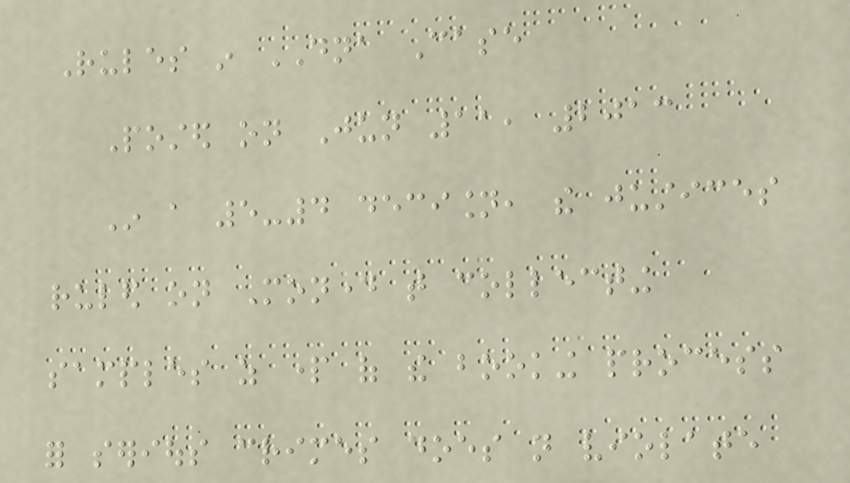Rules in DNA Case
Posted on Jun 11, 2013
In a 5-4 decision, the justices
ruled on Monday that collecting
samples as part of the booking process
for serious crimes does not violate
